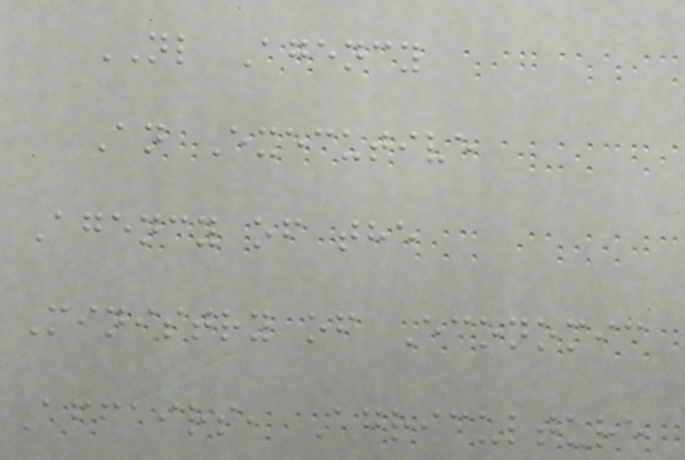NL Agency
An Executive
Agency of the
Ministry of Economic
Affairs, Agriculture
